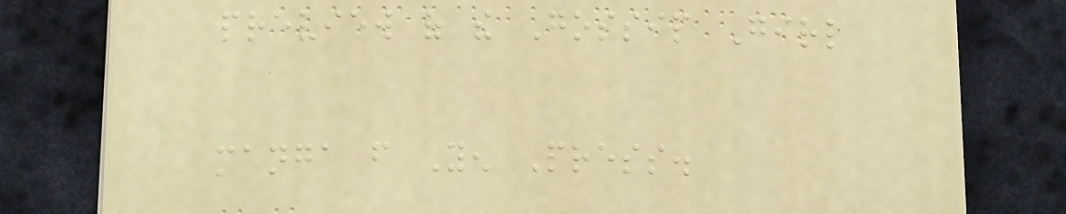preview of the Gossip Girl
manga from Yen Press.
